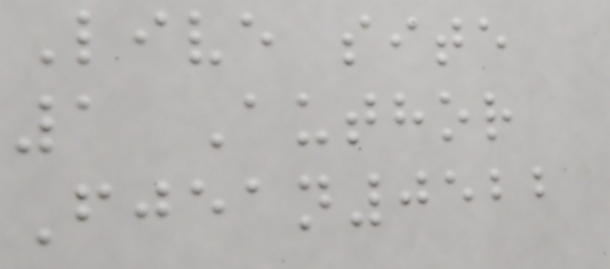Live site
1 Author
Fjean0522
